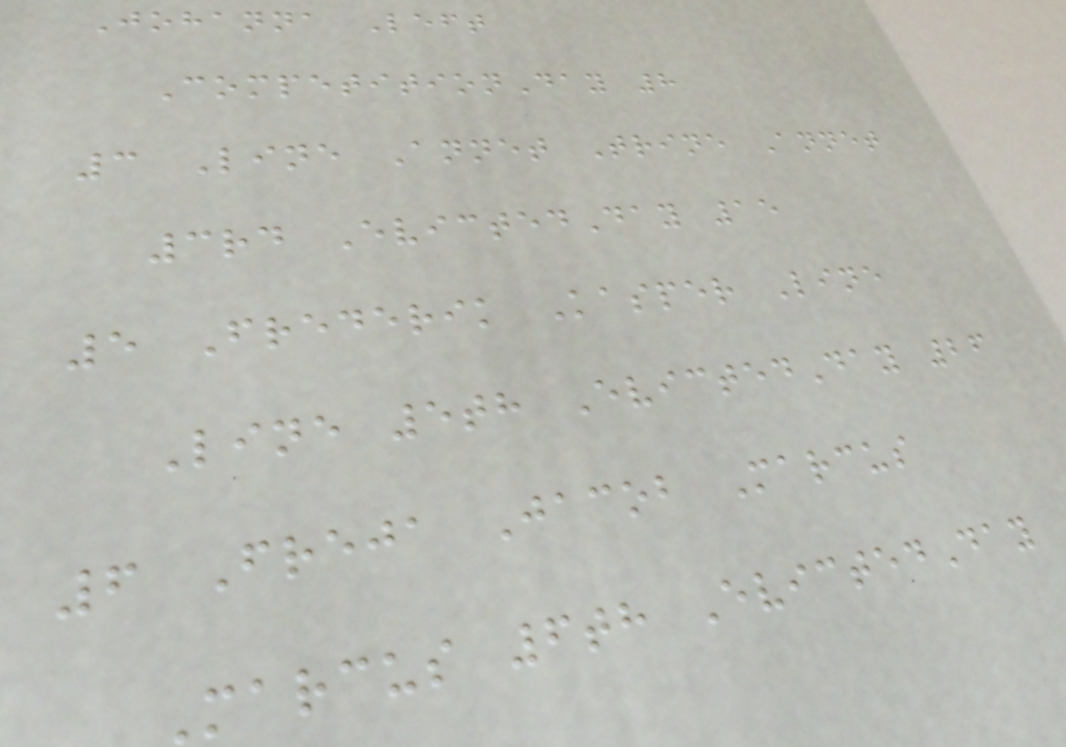Johanna Left
CompetitionDay 8
3 Line Annet Trine Annet
3rd EvictedDay 15
5 Frederik Kasper Line
Line 5th EvictedDay 26
6 Freja Jacob Marcus
Marcus 6th EvictedDay
